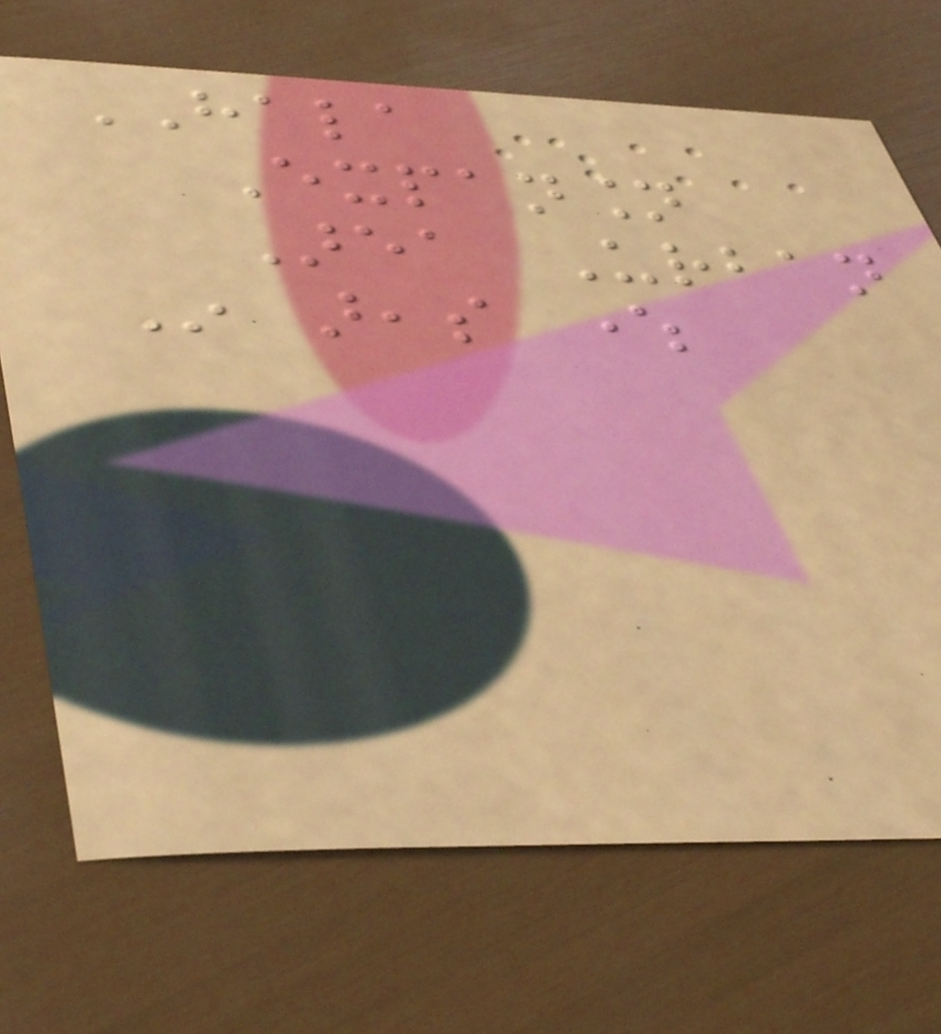HALA
Expansion
Area Urban
In areas where
